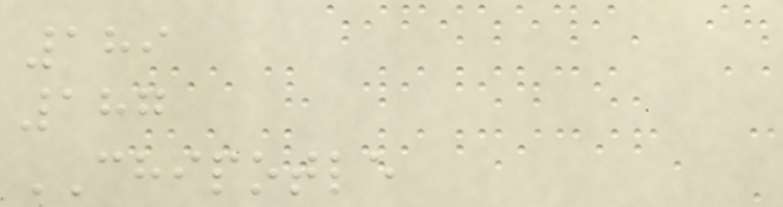189
187
CHIPOTLE
